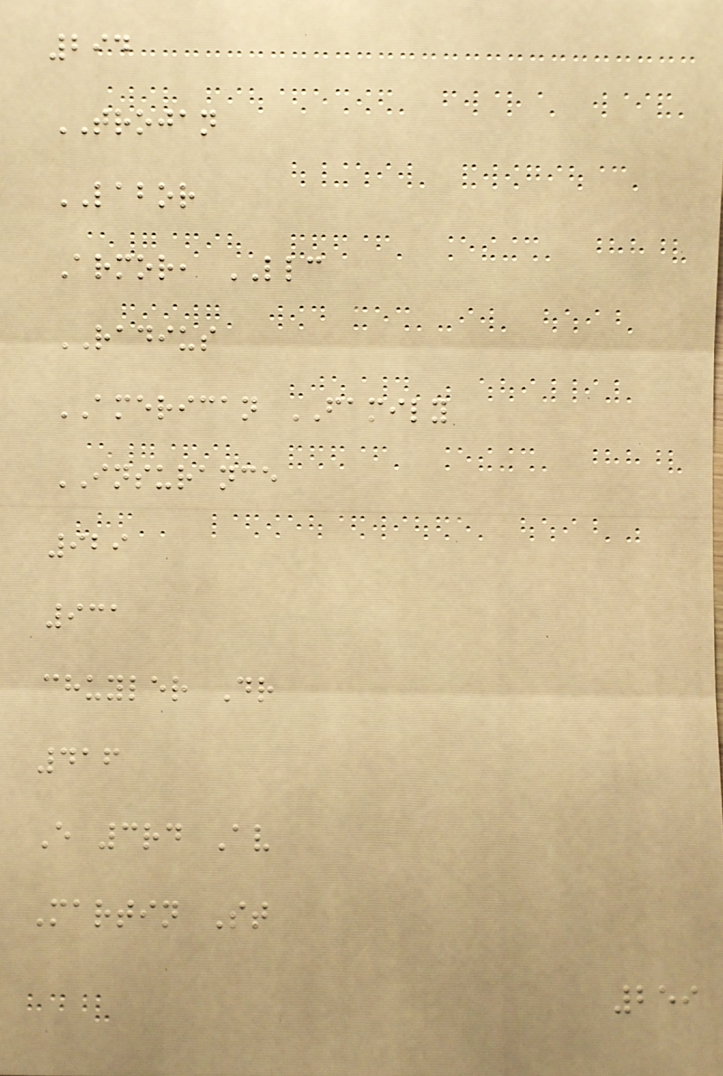294
TROJAN
LABOR
Armor, LLC
RADIUS
AMERICAN FAMILY
INSURANCE
929
931
chuyler Dr
416
E 3rd Av
Martin St
259
